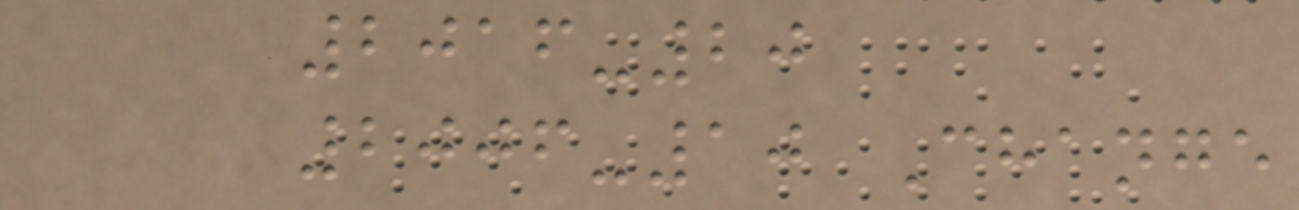2016-20
2006-10 Change
